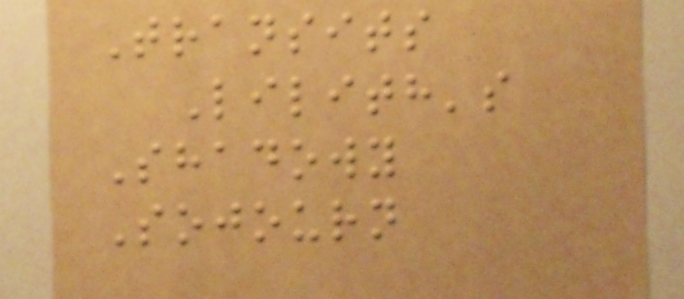Transits
Lilith's
Shadowy
Sojourn
